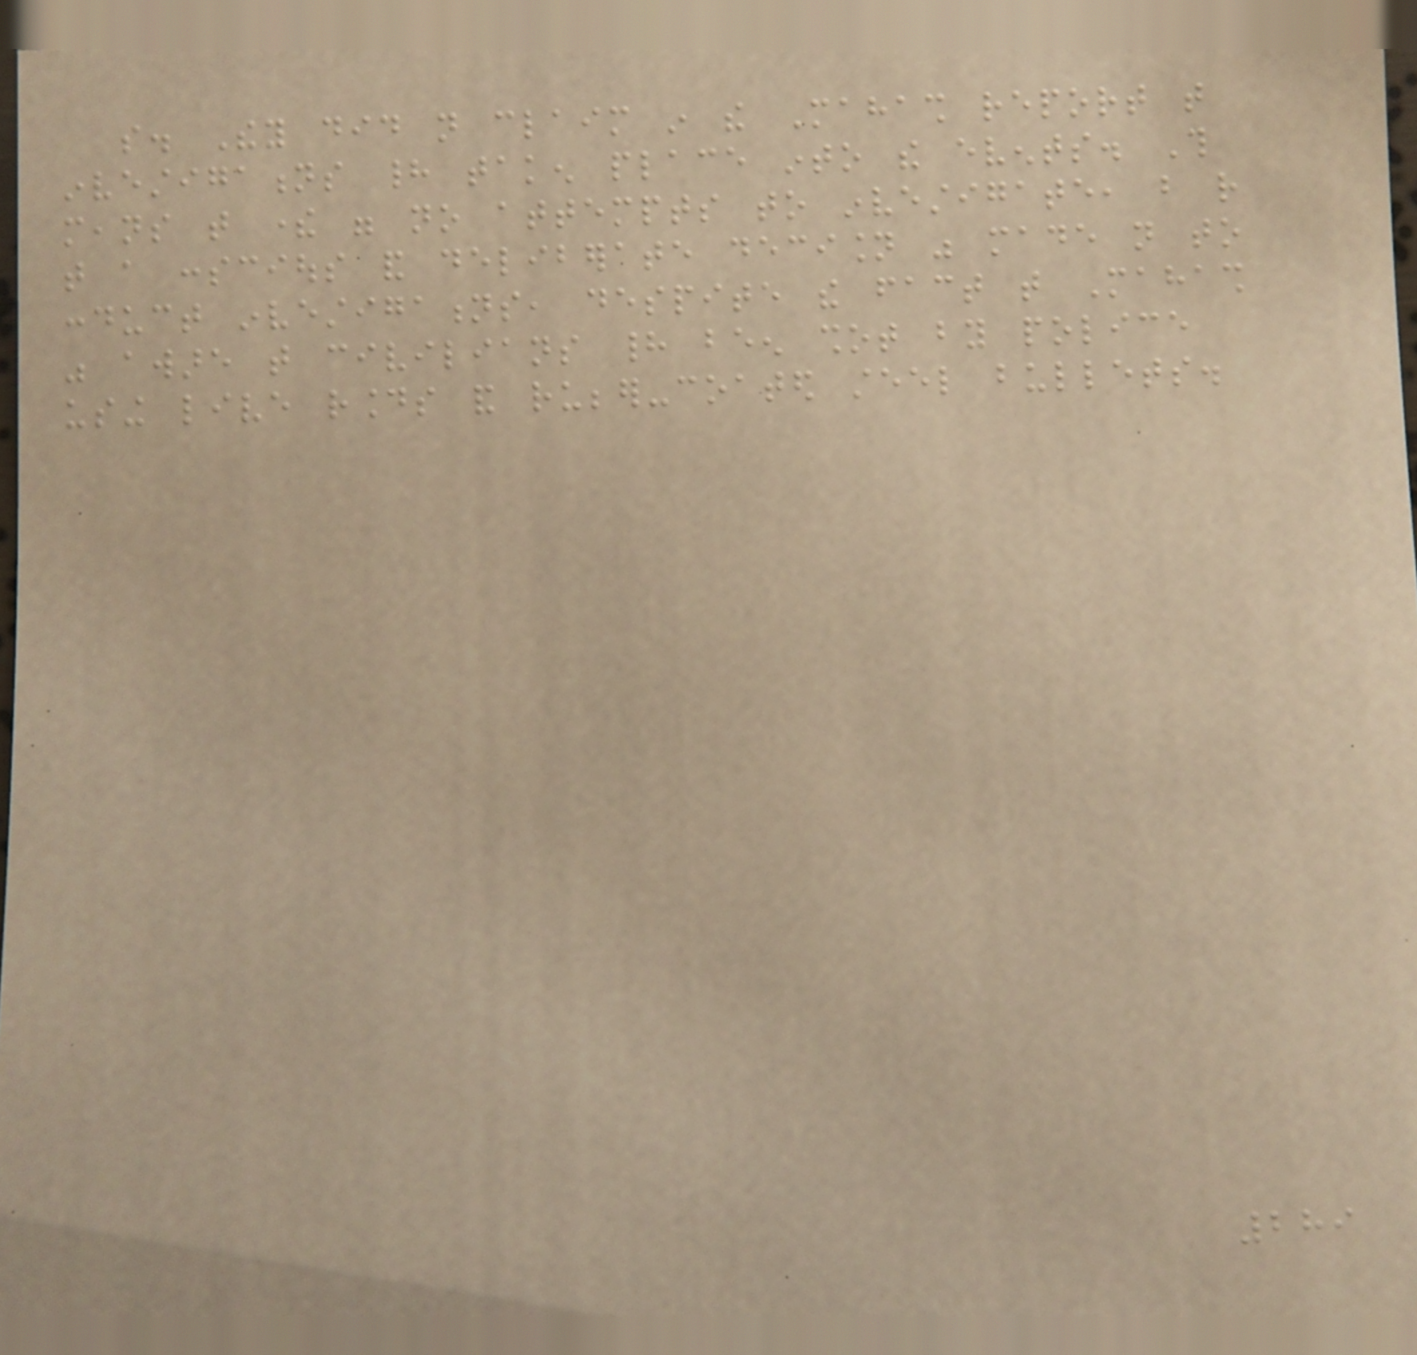so. They did not claim in the Mahash report that
investigations had taken place into the events. This
means that there were no attempts to investigate, but rather
that a conscious and deliberate decision was made not to
conduct investigations, despite the fact that Mahash
was aware that civilians had been shot by police
using live rounds and rubber-coated steel bullets.
289
